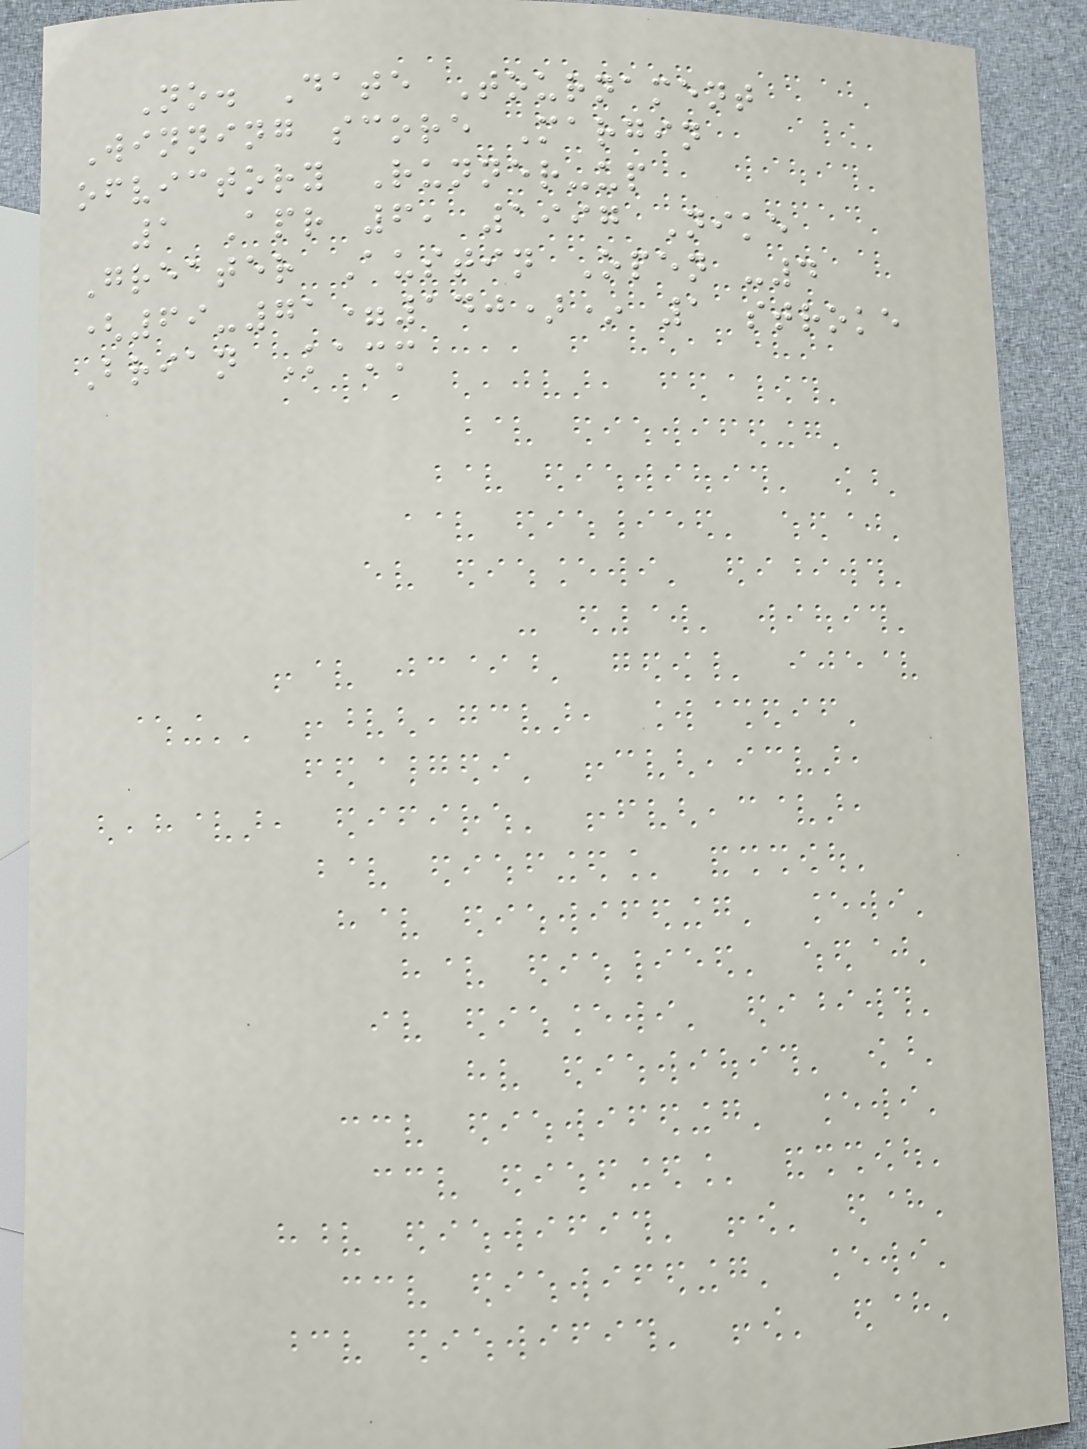No. Date Tournament
Winning score Margin
ofvictory Runner-up
1 Apr 6, 1997 Nike
Greater Austin Open -4
(69-71=140)* 1 stroke
Brian Kamm
